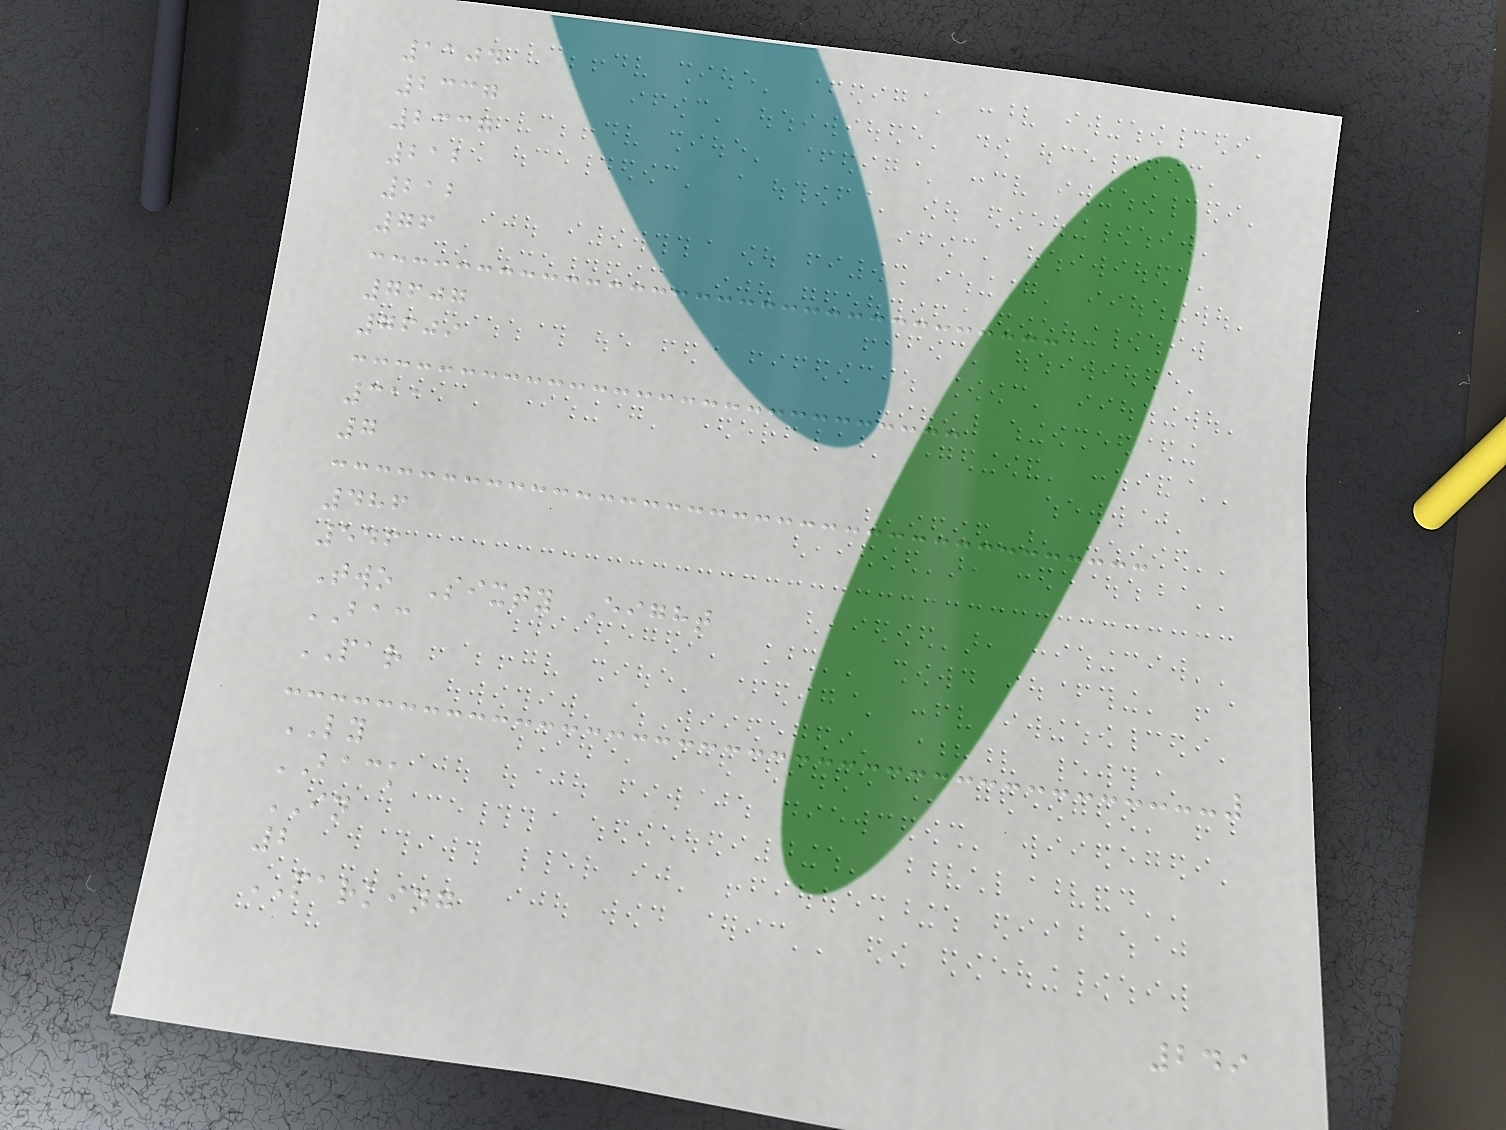1104
2337
2337
212
212
76
7607
7609
311
7
486
546
Two Sixty Eight
BAC
PAR
LY
BACK
IN
2
PARKING
249
